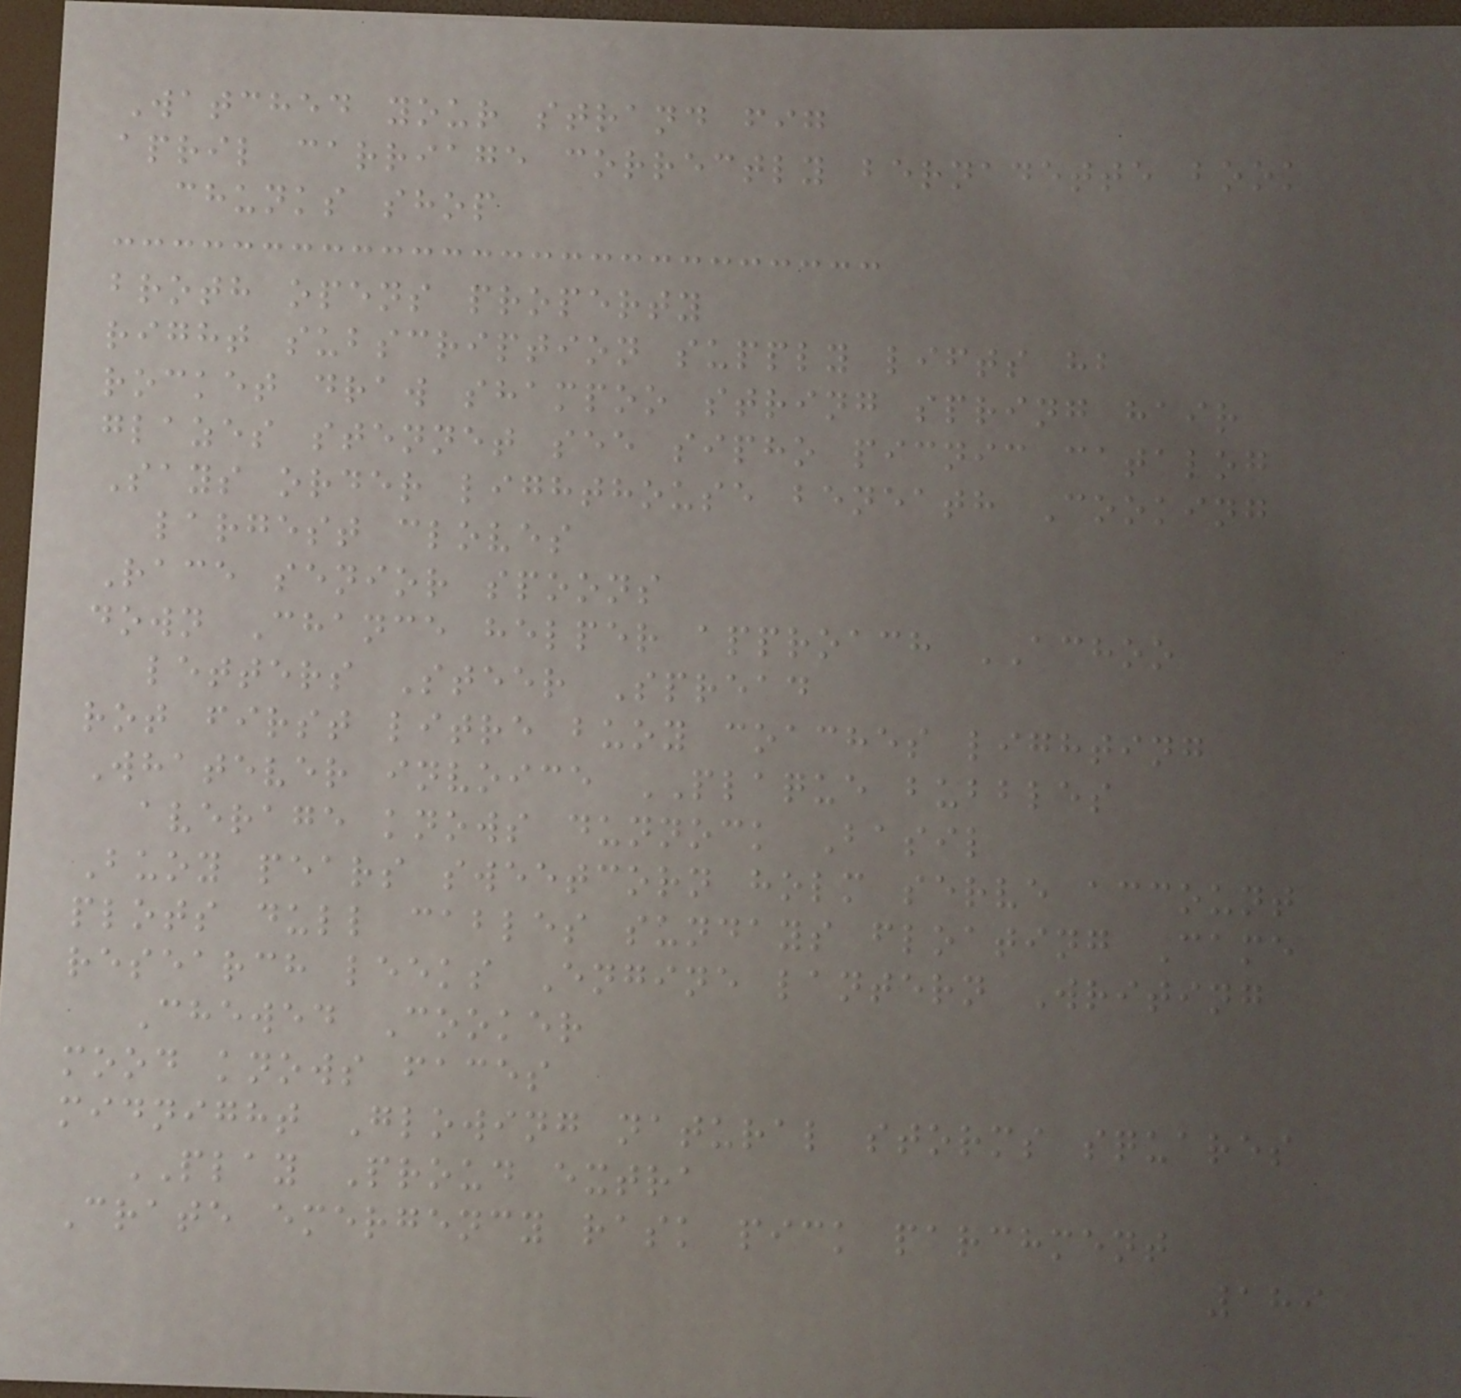Watched your strand fig
april carriage correctly bernadette book
chunks shop
broth opens property
right subscription supply lifts hb
rocket draw shampoo string spring hair
glazes stennet see sipho picnic catalog
Says order lighthouse beneath Cooking
largest cloves
Race senior spoons
down Chance helper approach ACHOO
letters Steer Spread
rot first litre buoy coaches lighting
Whatever invoice PLAQUE bubbles
average knows dunnock Basil
Buoy pears sweetcorn holm serve account
plots dull cables sundays floating Came
research leeks Engine lantern Writing
Chewed Cooker
mood knows faces
midnight Glowing natural storms squares
PLAY Proud extra
Crate emergency rask pick parchment
189
